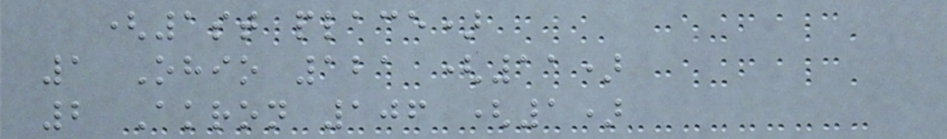(1st place)
1 Ohio 121 (11)
2 Akron 106 (1)
